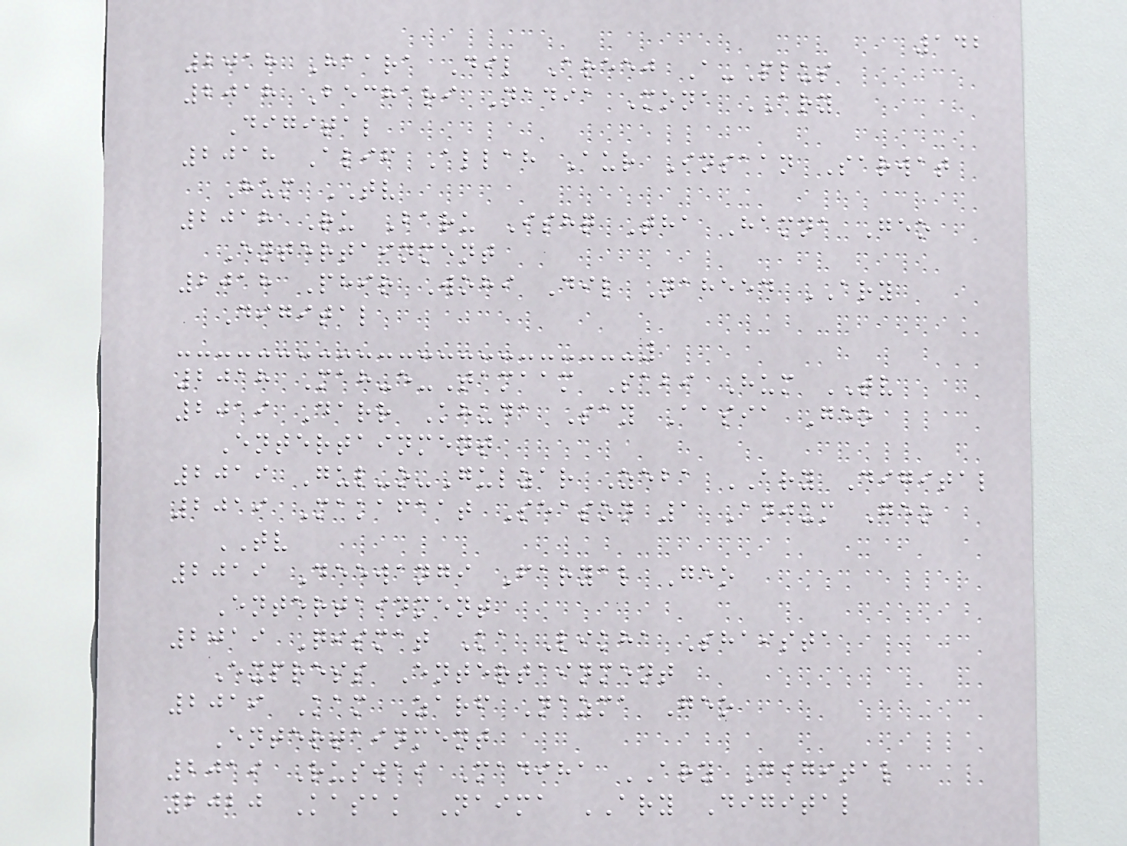142
2018 Haara Dil Areej A-Plus
2018 Bechari Nadia Mona ARY
Digital
2018 Alif Allah Aur Insaan Sarwat
Hum TV
2018 Ru Baru Ishq Tha Hamna Geo
Entertainment
2018 Phir Wohi Dil Naheed ARY
Digital
2018 Mah-e-Tamaam Sabi Hum TV
2019 Darr Khuda Say Aasia Geo
Entertainment
2019 Gul-o-Gulzar Zeba ARY Digital
2019 Makafaat Season 1 Anjum Geo
TV
2019 Deewangi Faryal Geo
Entertainment
2019 Qismat Ka Likha Shaista
Express Entertainment
2019 Kam Zarf Nazma Geo
Entertainment
2019 Ruswai Madiha ARY Digital
2020 Kasak Naima ARY Digital
